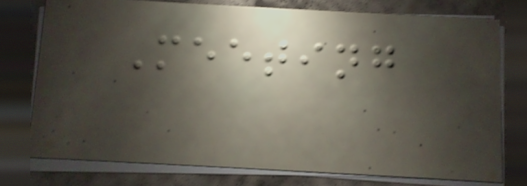Meeting
